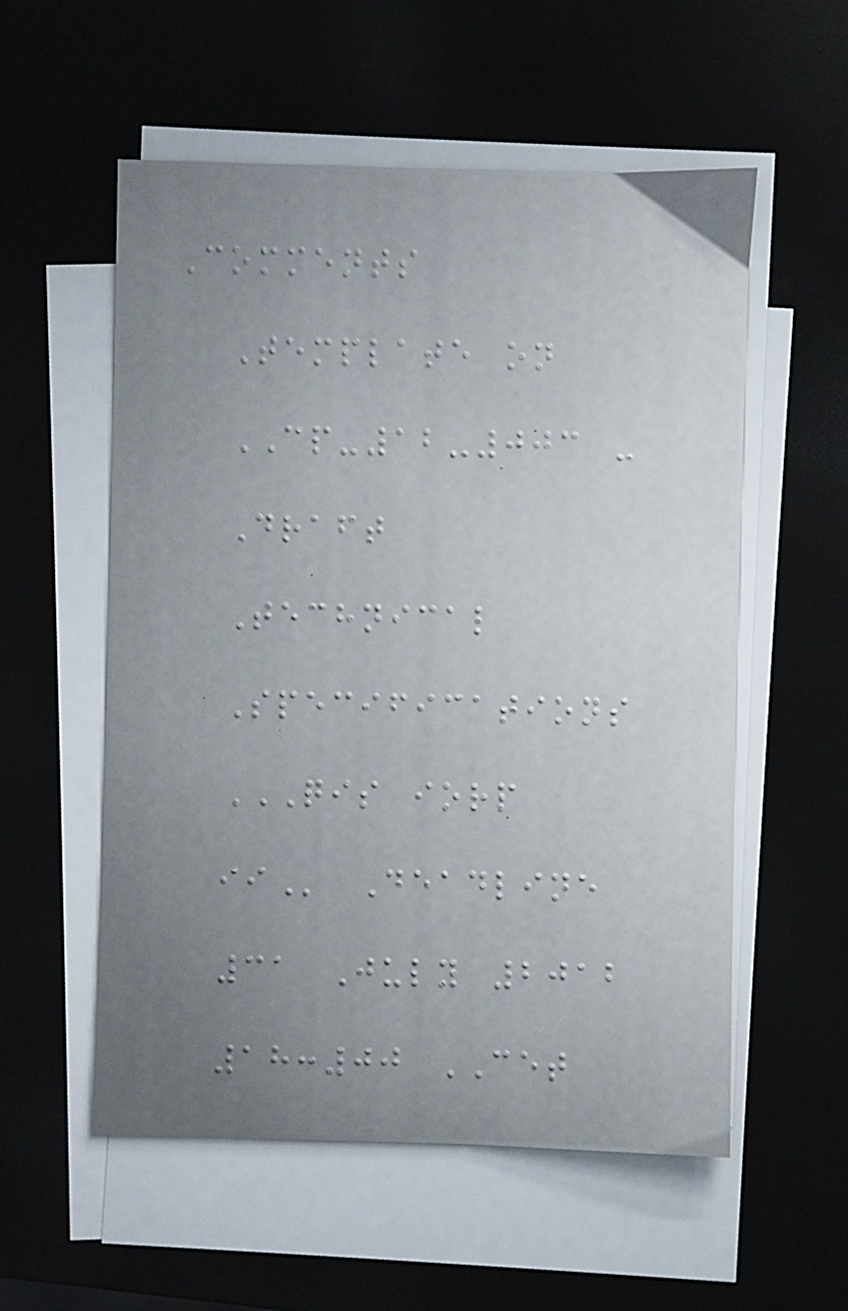Comments
Template on
CP-12-003 -
Draft
Technical
Specifications
QIS IORP
II Deadline
31 July 2012
18:00 CET
